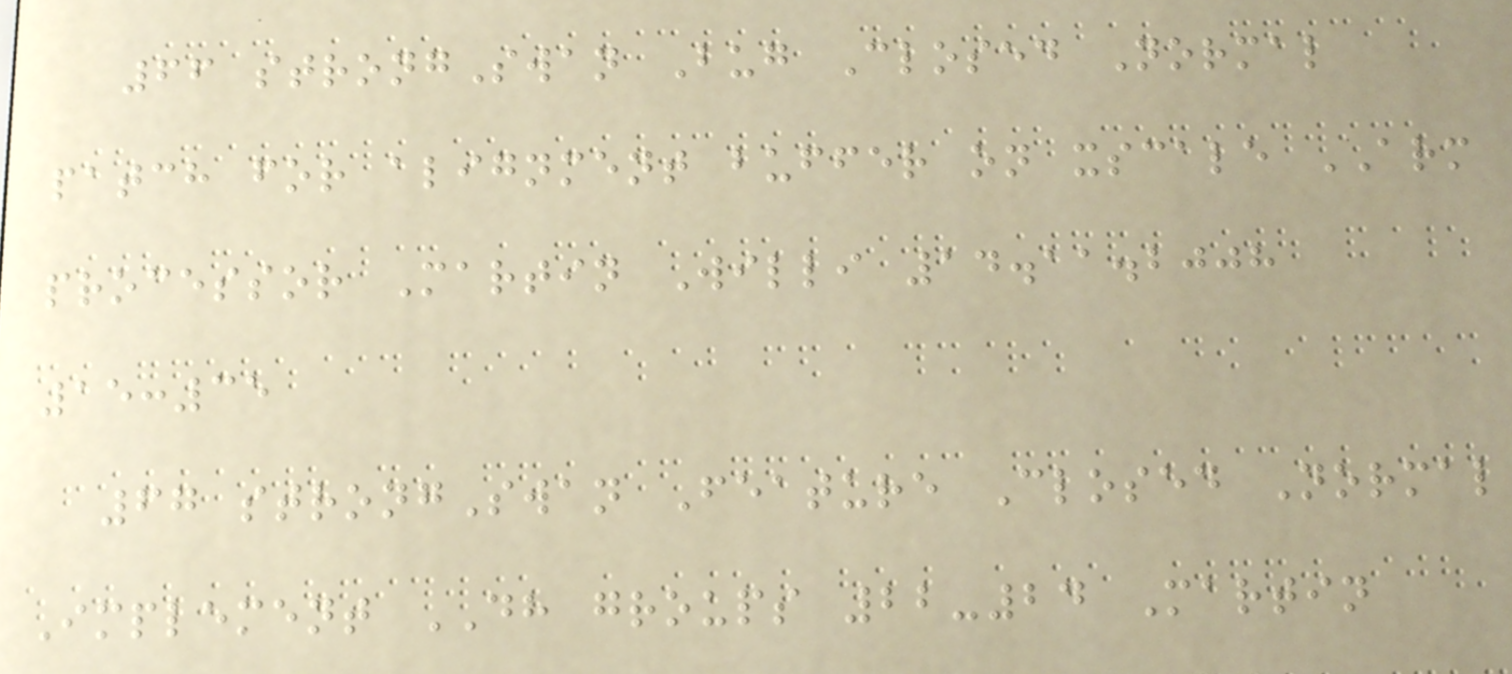66 strongSwan Bug Closed Normal
patch for alignment buffer on xscale ARM
processor Martin Willi 14.11.2008
15:35
67 strongSwan Feature Closed Normal
Implement DH groups 22-24 Martin
